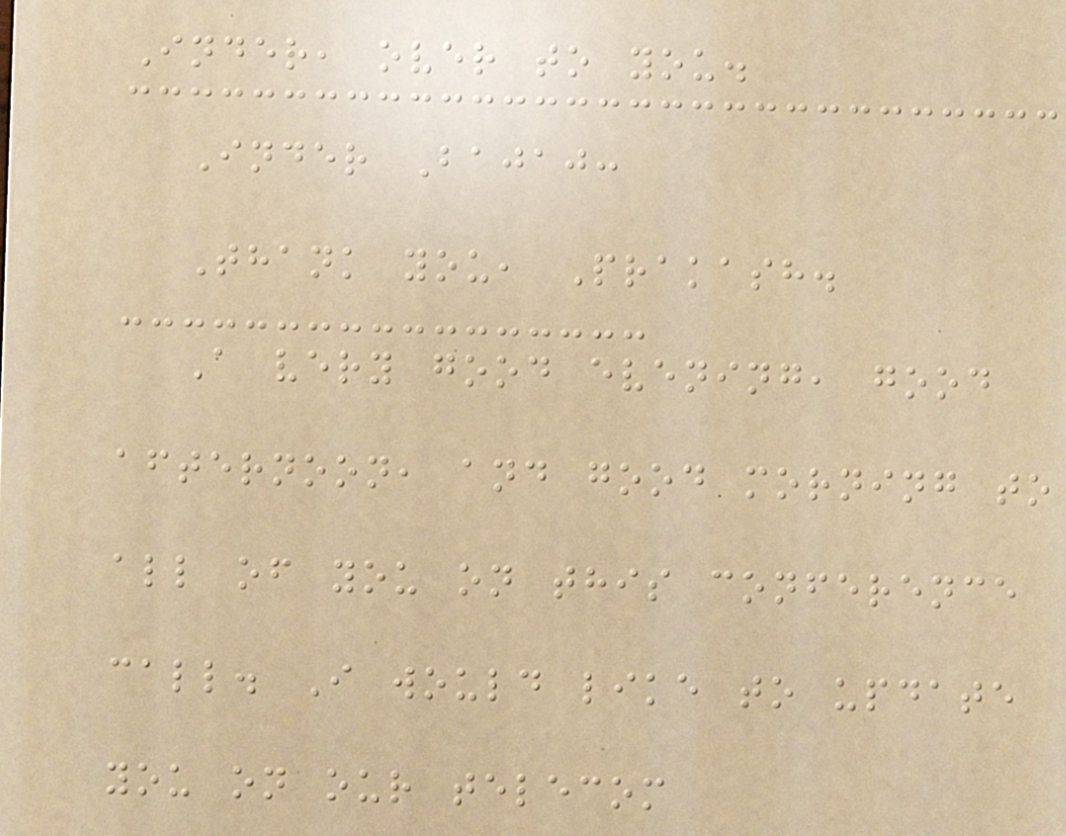Inder, over to you.
Inder Bajaj:
Thank you, Prakash.
A very good evening, good
afternoon, and good morning to
all of you on this conference
call. I would like to update
you on our telecom
